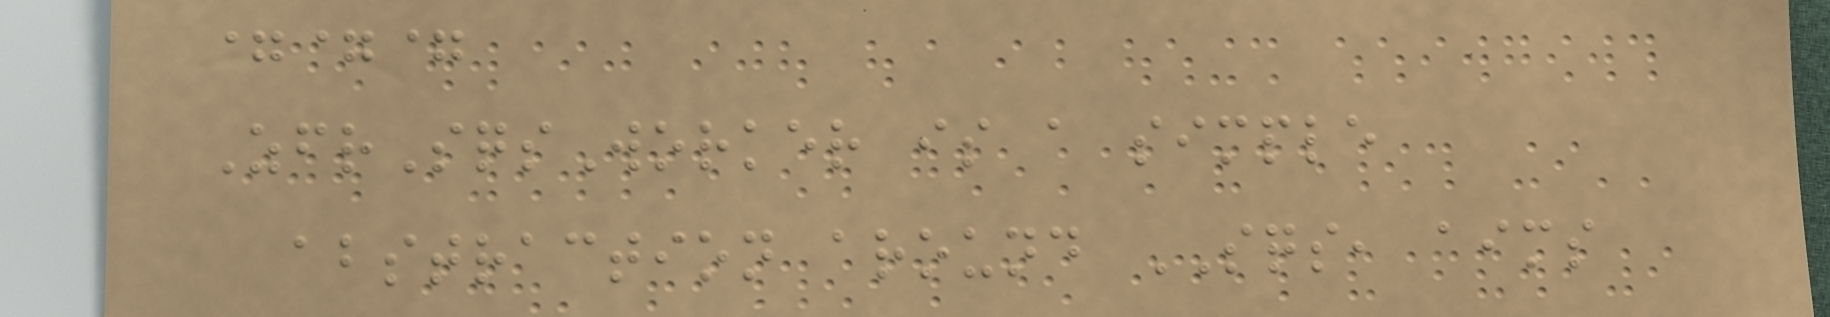===
ZfrSqsWorker is a simple
abstraction around SQS, aims
